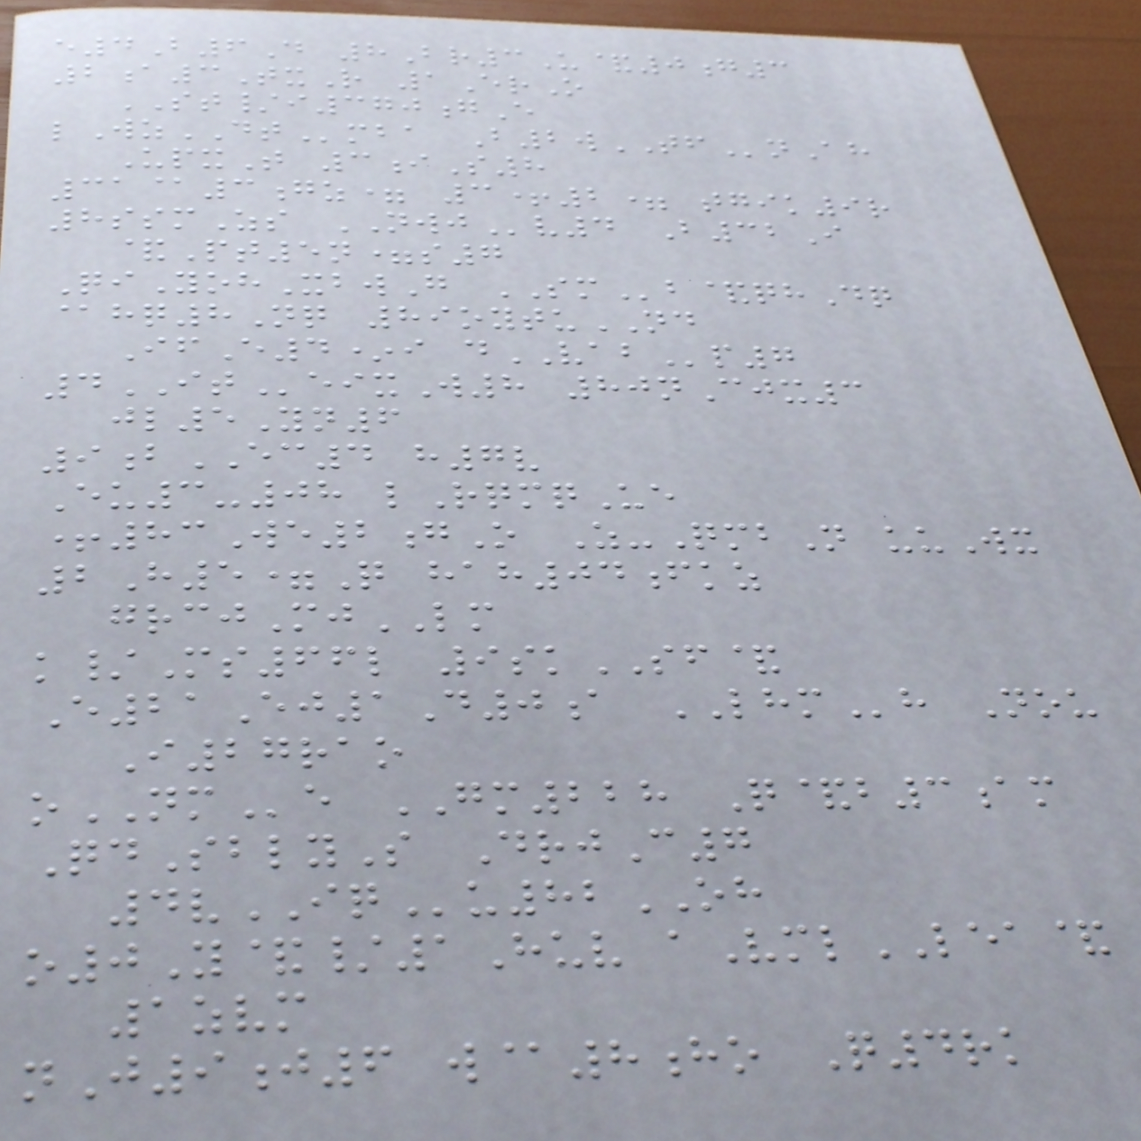e4B6D 8Br3U&0g3
2a3TxR 1ErO
ST/i370gE
lWzDTmba B2wTFnAh
UpxT 3iS8
31@3gz= 3+2= tgik9r
8ssmZs NWJv4 B32I
&Pt5n=s7
QiYohXbwG SMb&qhDq
@hq8Nq 89oytuND
IfE4*i dVABp7
4ITeixW8 80nCjx3
jl5Yn6
9bEC4 h7v
Eu3-08 lRqmqUe
+83We2gO Z-QmbN uuWx
2H5=Q hah04fkz
grcjMjLM
k/Ms66l 9skSF&
E21Ej1D0a LHMh Nou
I27rao
oNMe GM228 Q&b3am
QdSblyS DrjC7
4vIQu82OH
o0Y&/1Huv aVmlLEA&
1zvm
nJ9j6 w@8ho Q4rk
